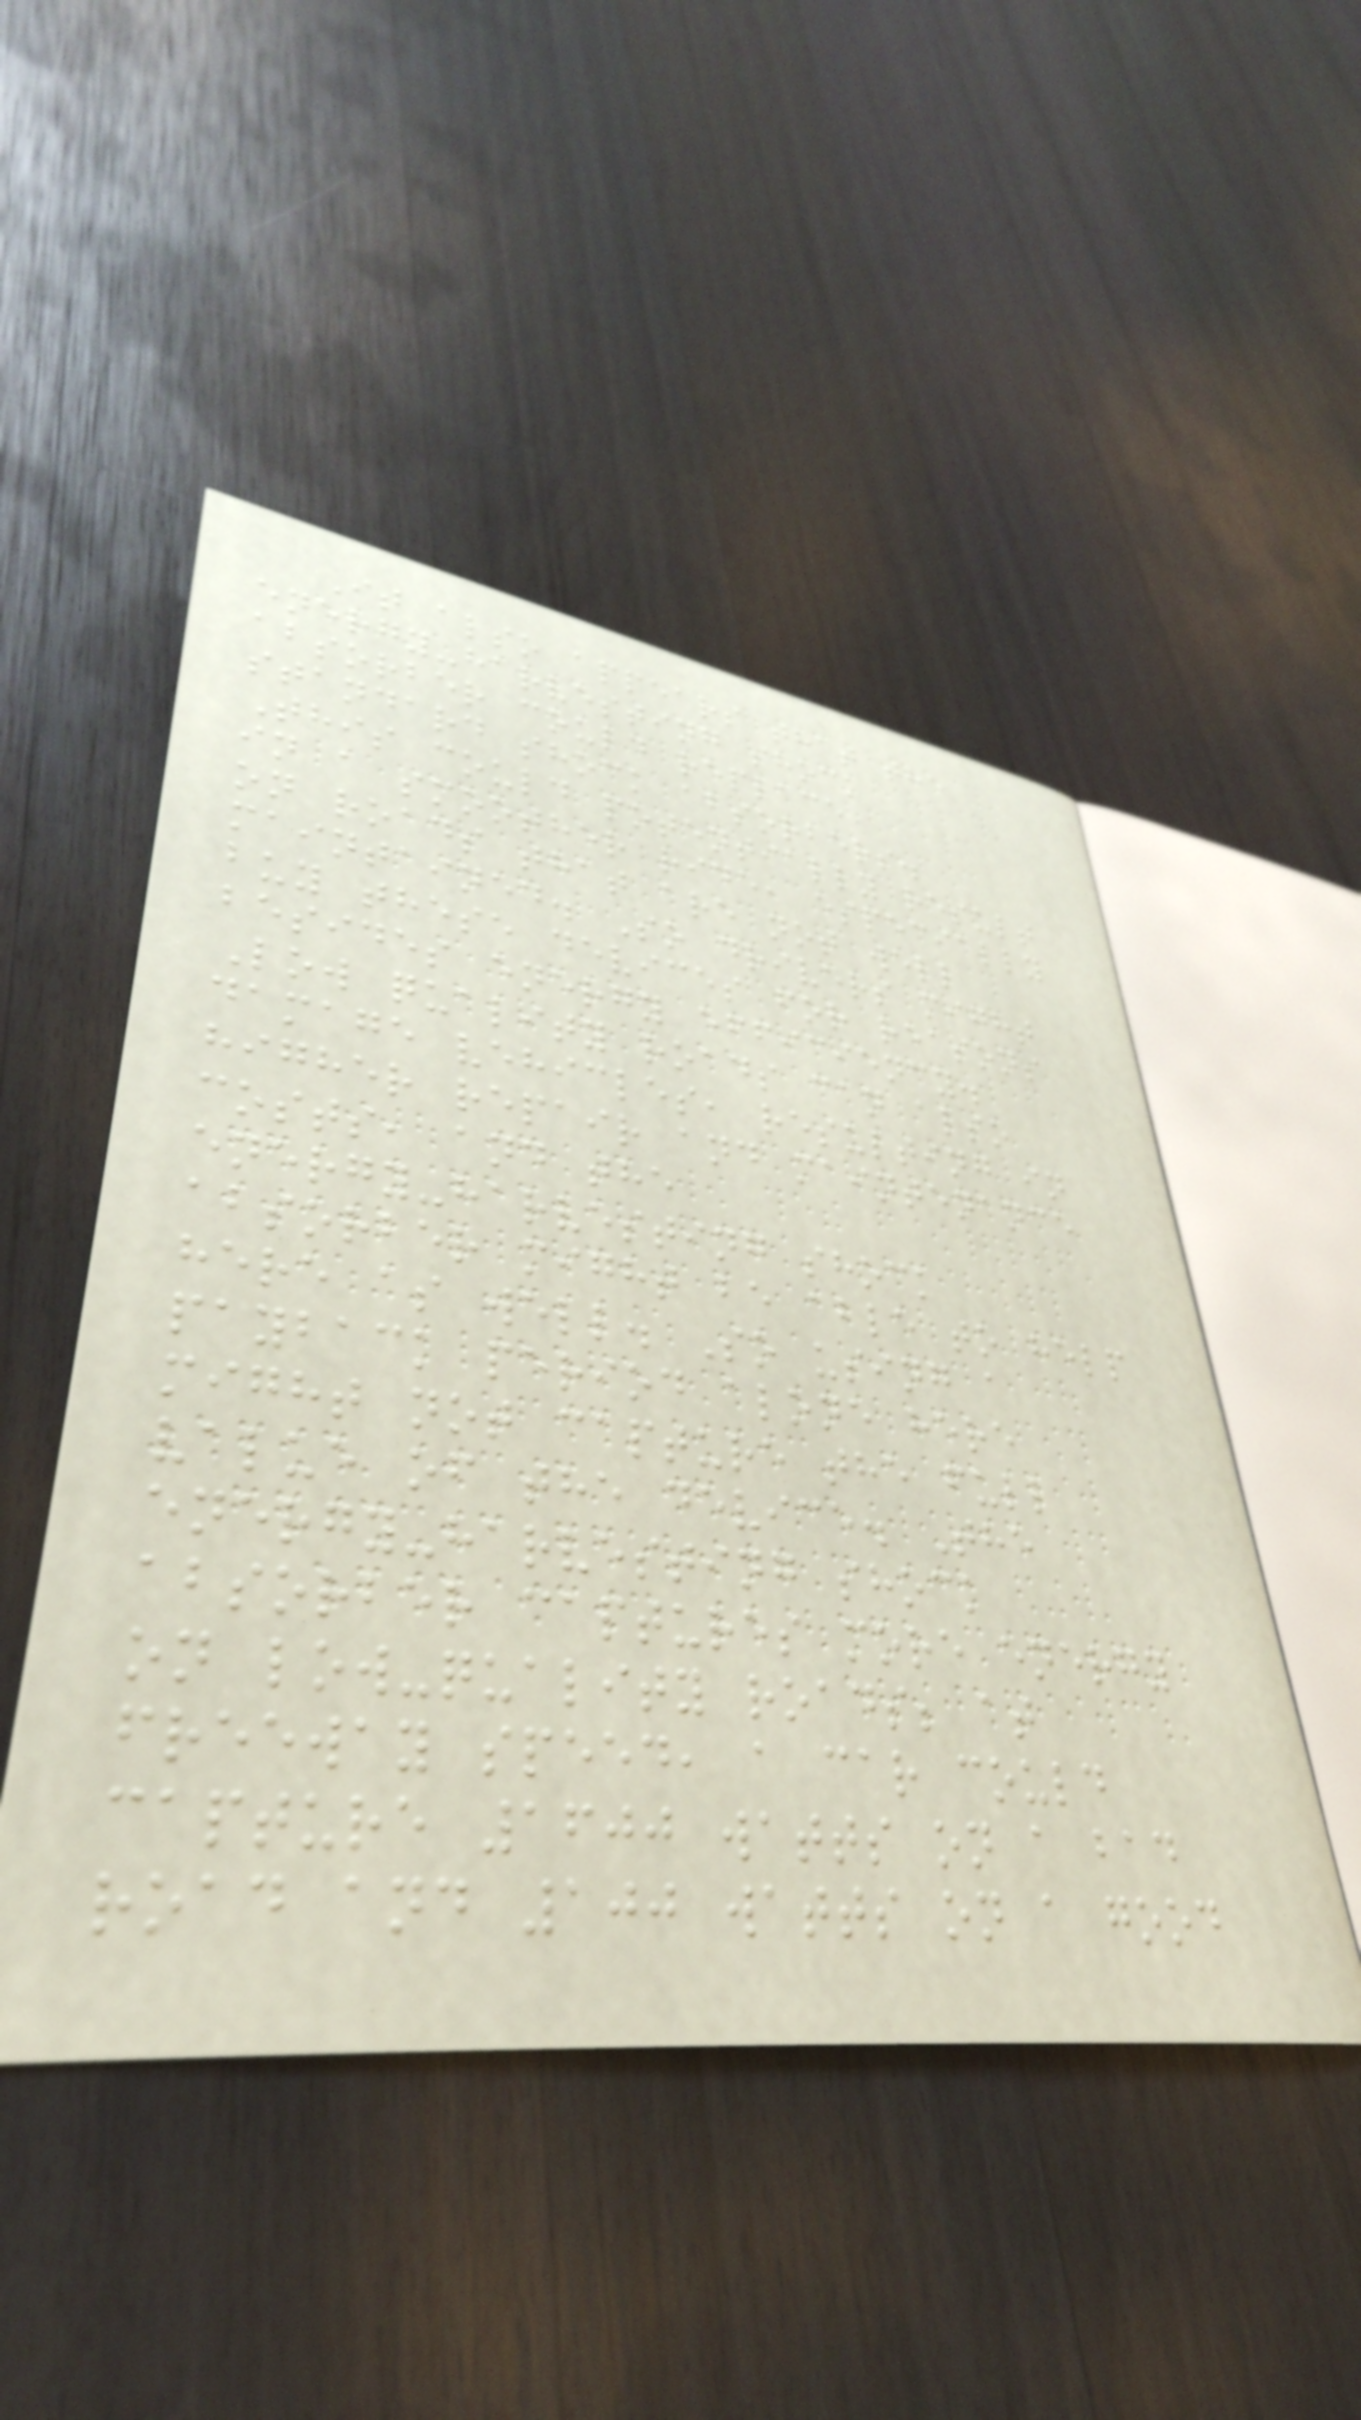It also appears that the
energy-harvesting shock
absorber could replace
standard shock absorbers.
This could potentially result
in a smoother ride, especially
on roads that are not well
maintained. So drivers might
buy these devices for reasons
besides energy efficiency.
Low quality roads can also
damage vehicles, resulting in
higher repair and maintenance
costs, and the
energy-harvesting shock
absorber might be able to help
here as well. So using a
payback period alone here
might not capture the full
value of the device. The
energy-harvesting shock
absorber captures more energy
on low-quality roads; at
freeway speed, a car could
capture 1600 watts on a bad
road and 100 watts on a good
